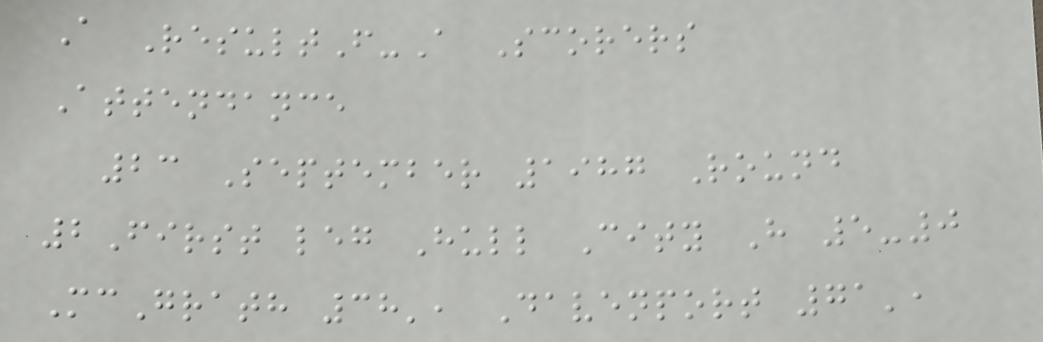A ResultF-A Scorers
Attendance
23 September 1987 Round
2First leg Hull City H 5-0
McGrath 38', Davenport 71',
